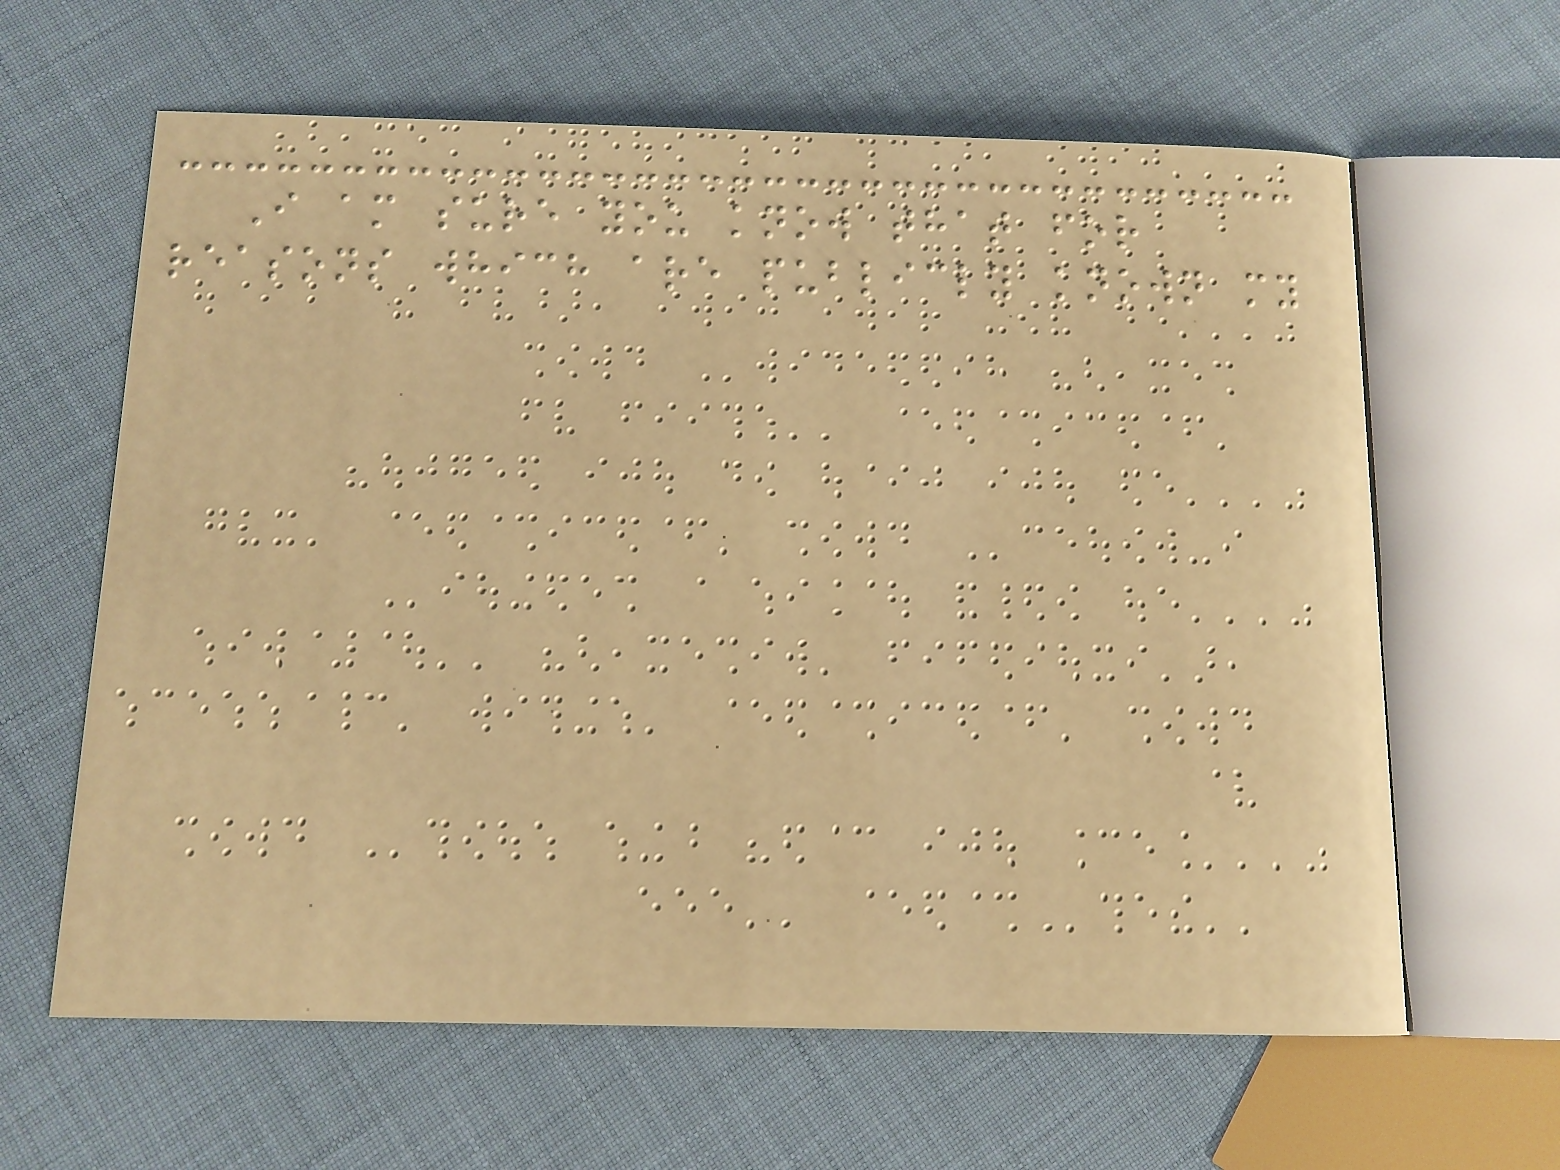I am sure you know that for
reasons which are publicly known my
